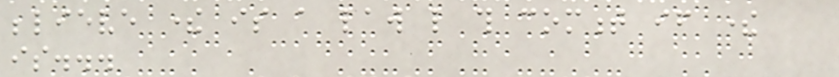believe there is a law like this comment if there
is...
